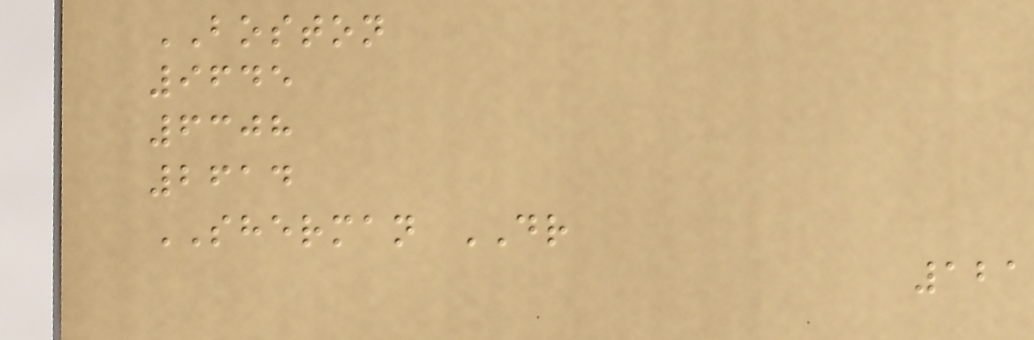BOSTON
9645
6308
2614
SHERMAN DR
121
